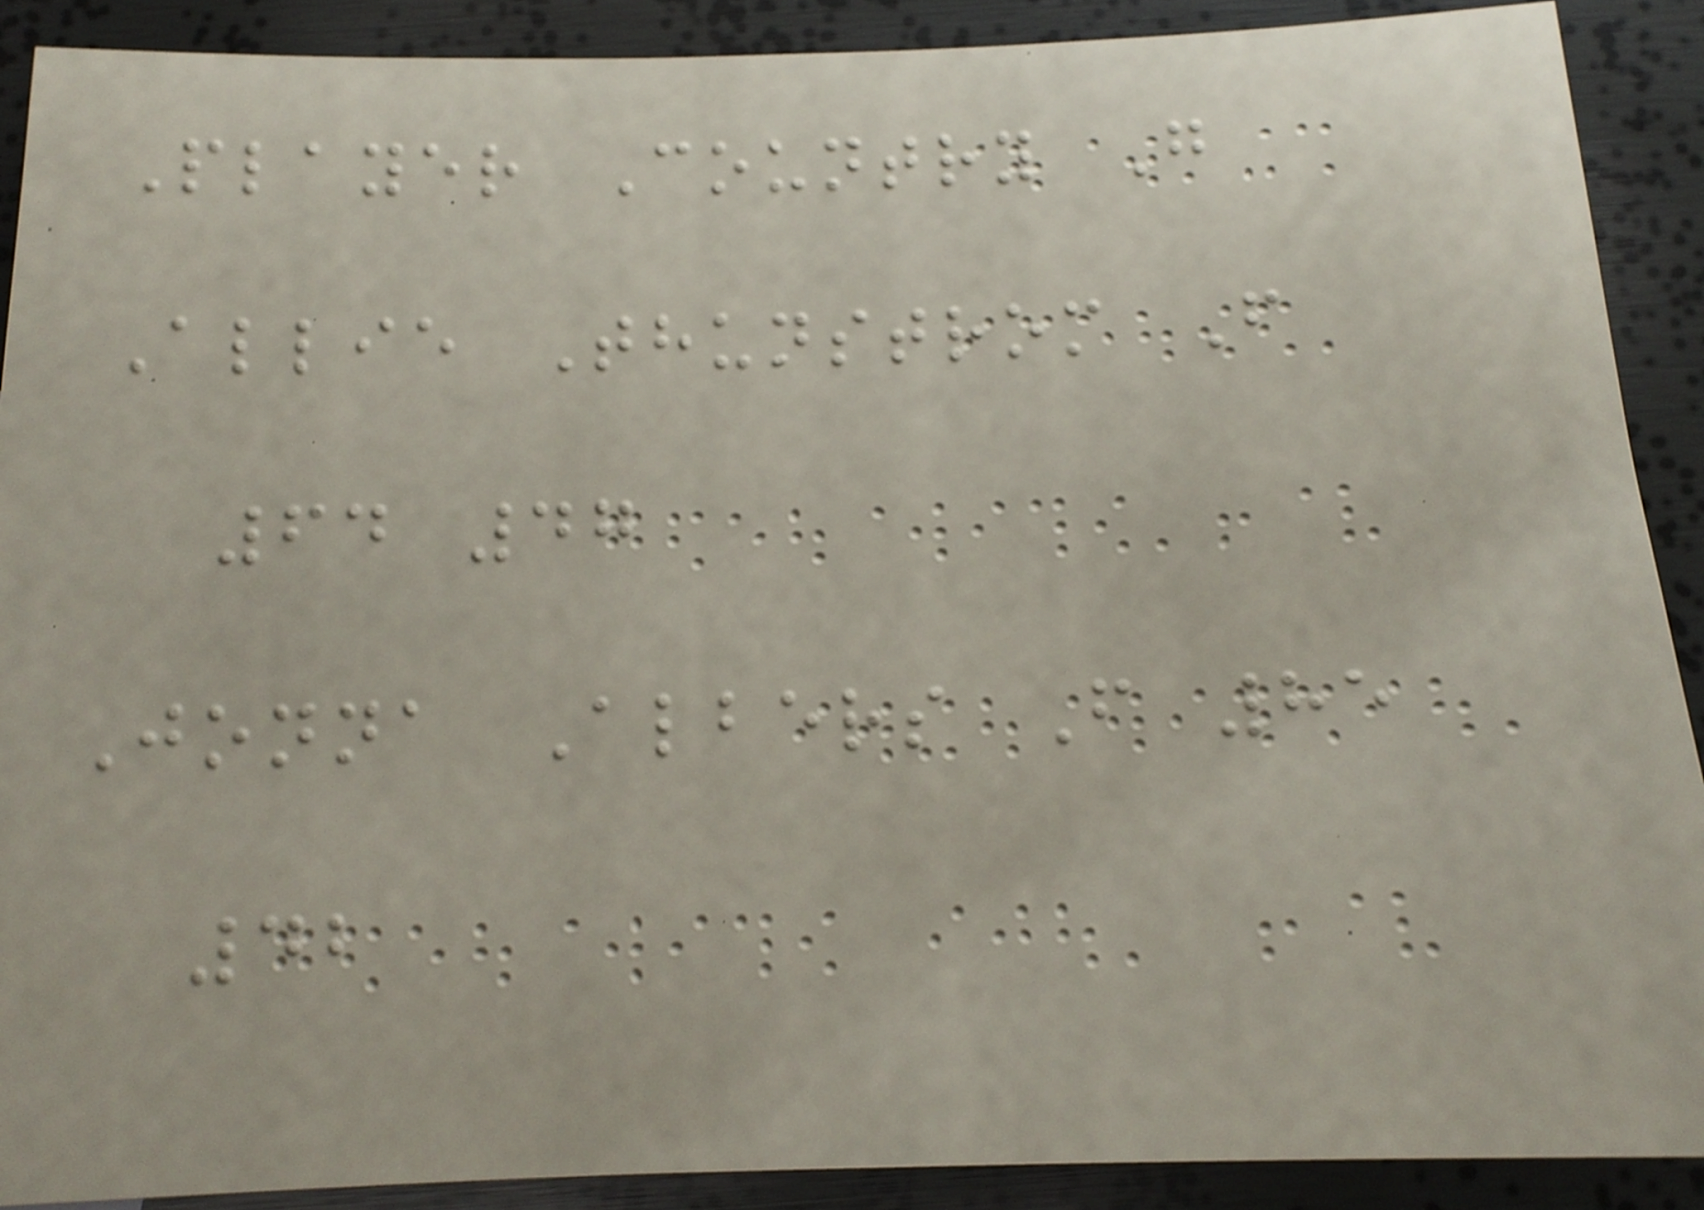Player Country G
Allie Thunstrom F
64 47
Jonna Albers F 85
42
